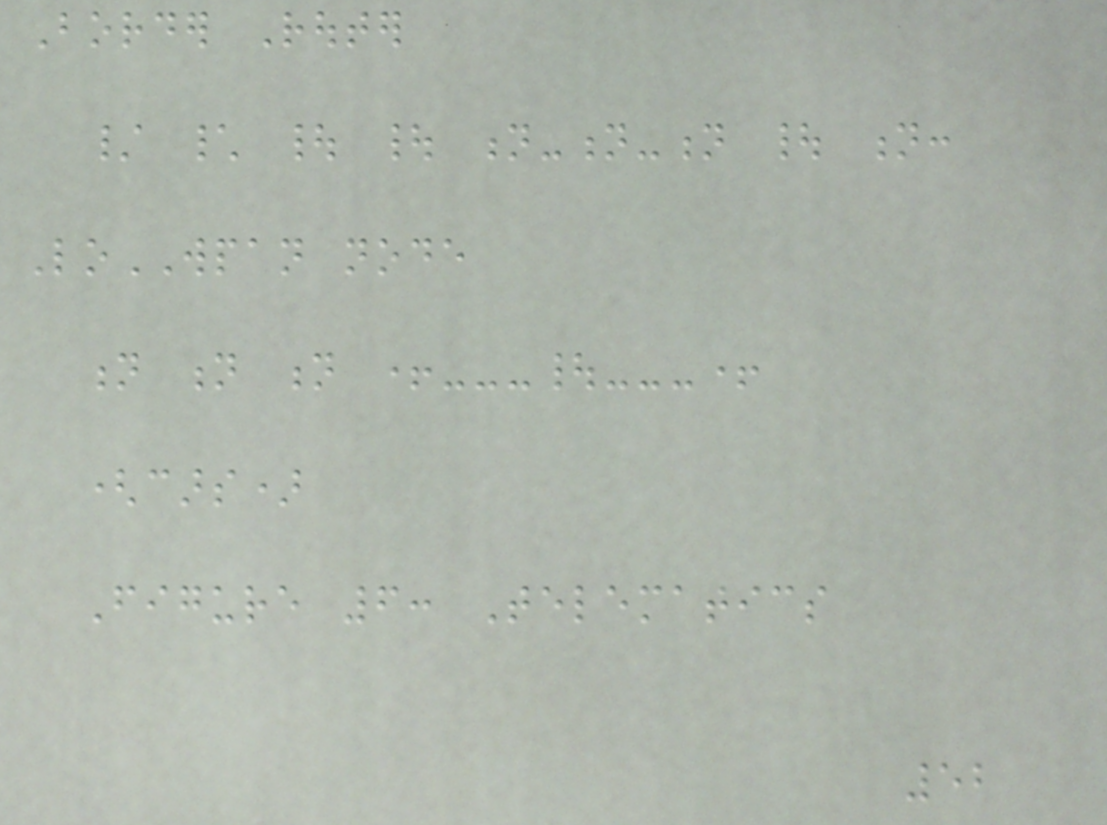Border Router
/ \ | | n-n-n | n:
LoWPAN node
n n n +---|---+
(cars)
Figure 6: Telematics
52
